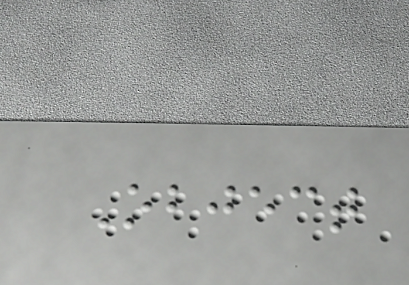Object
